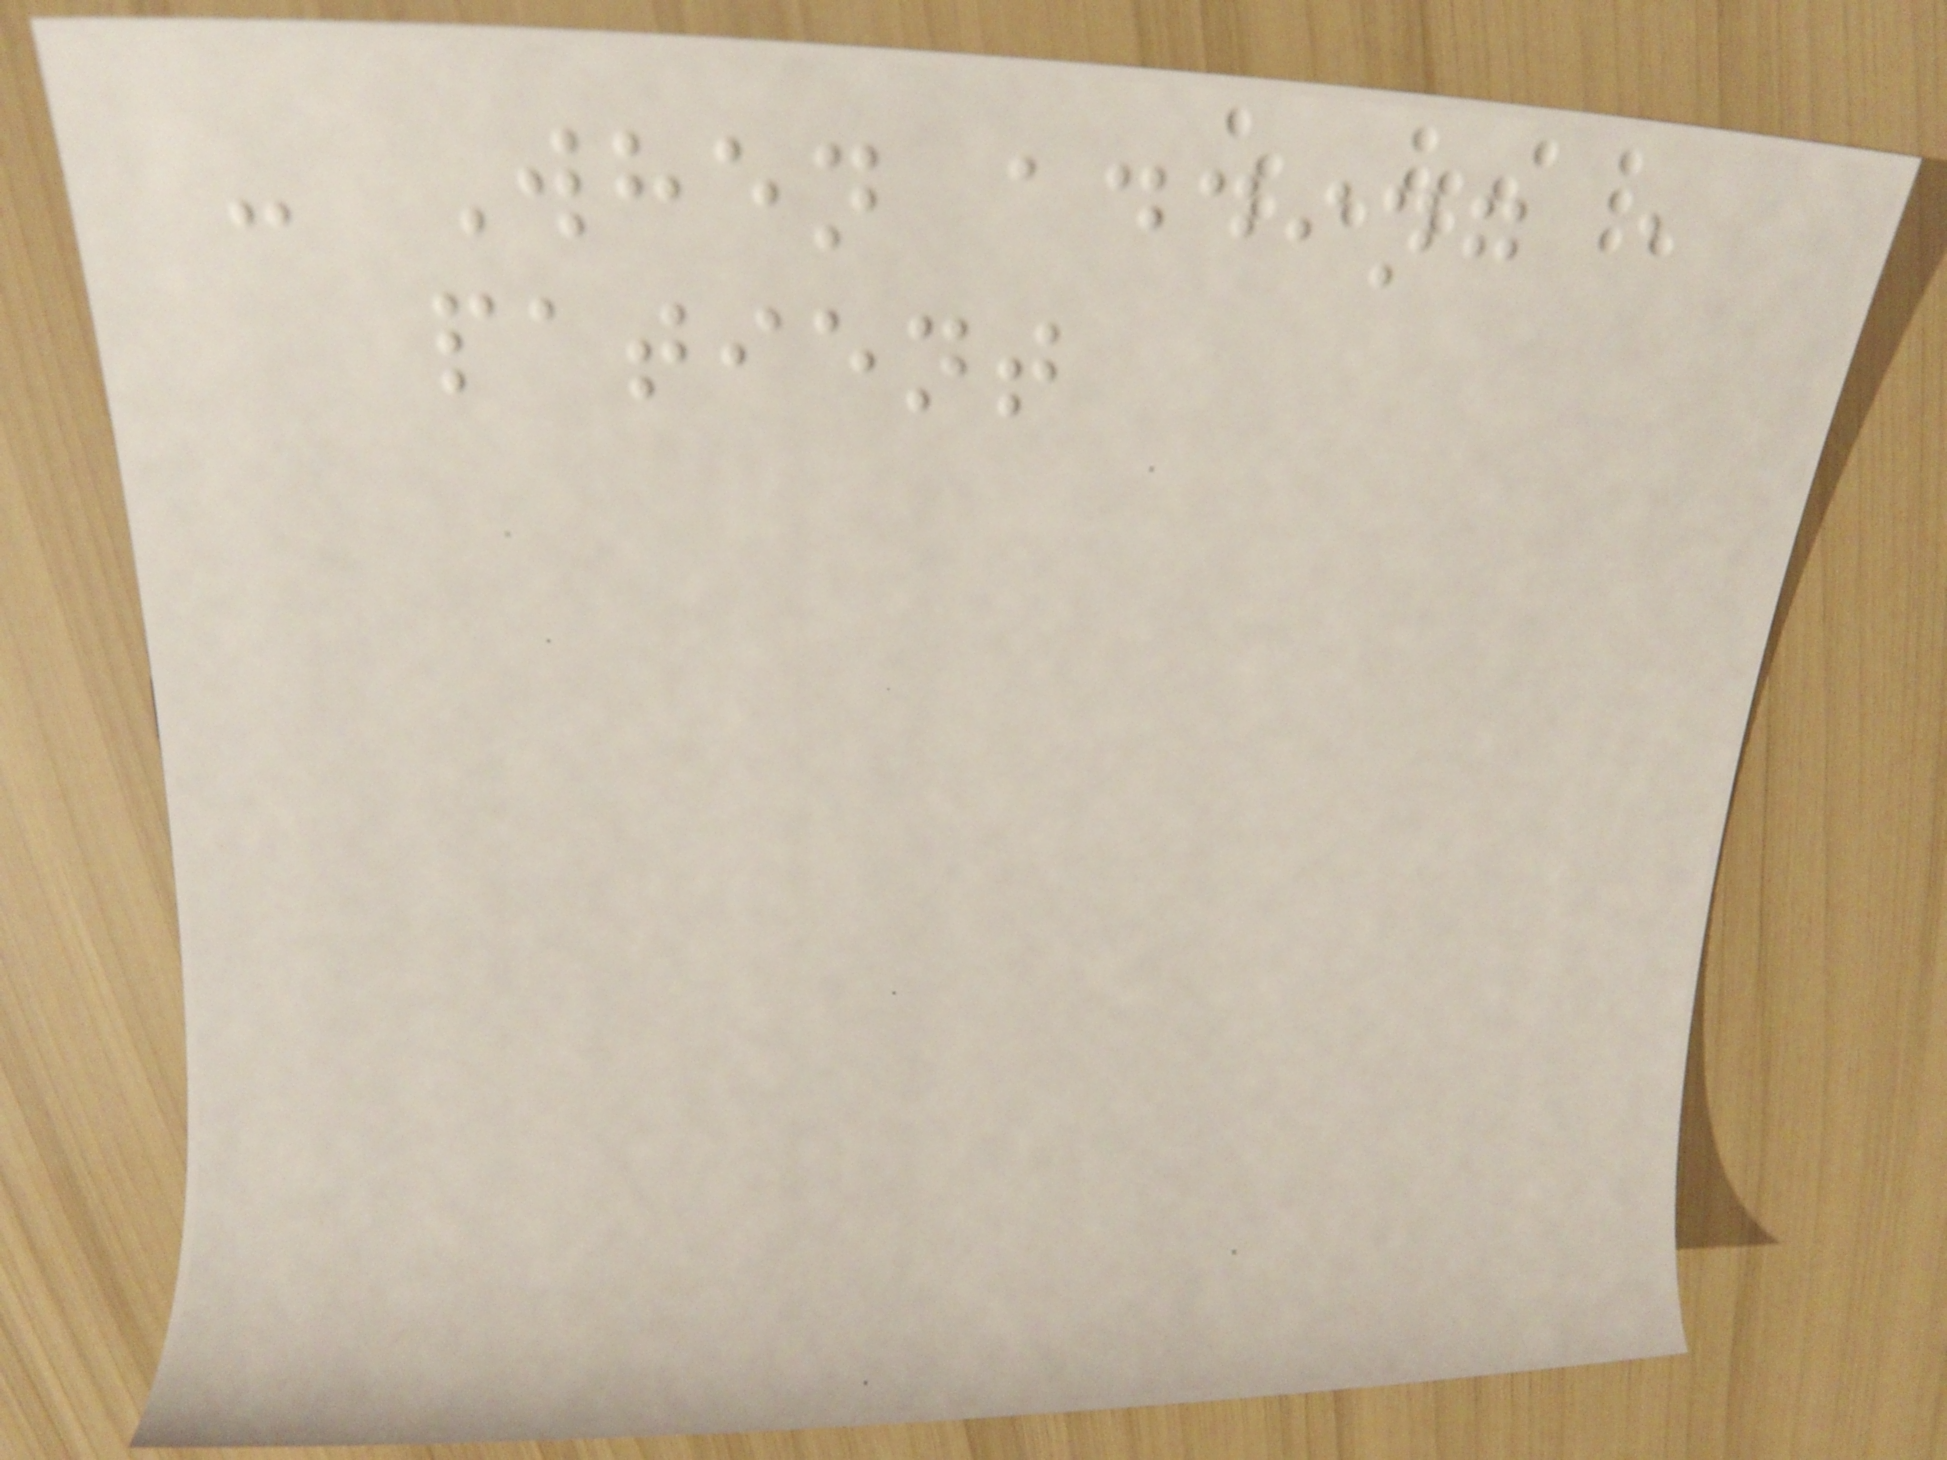- When adding a
patient
